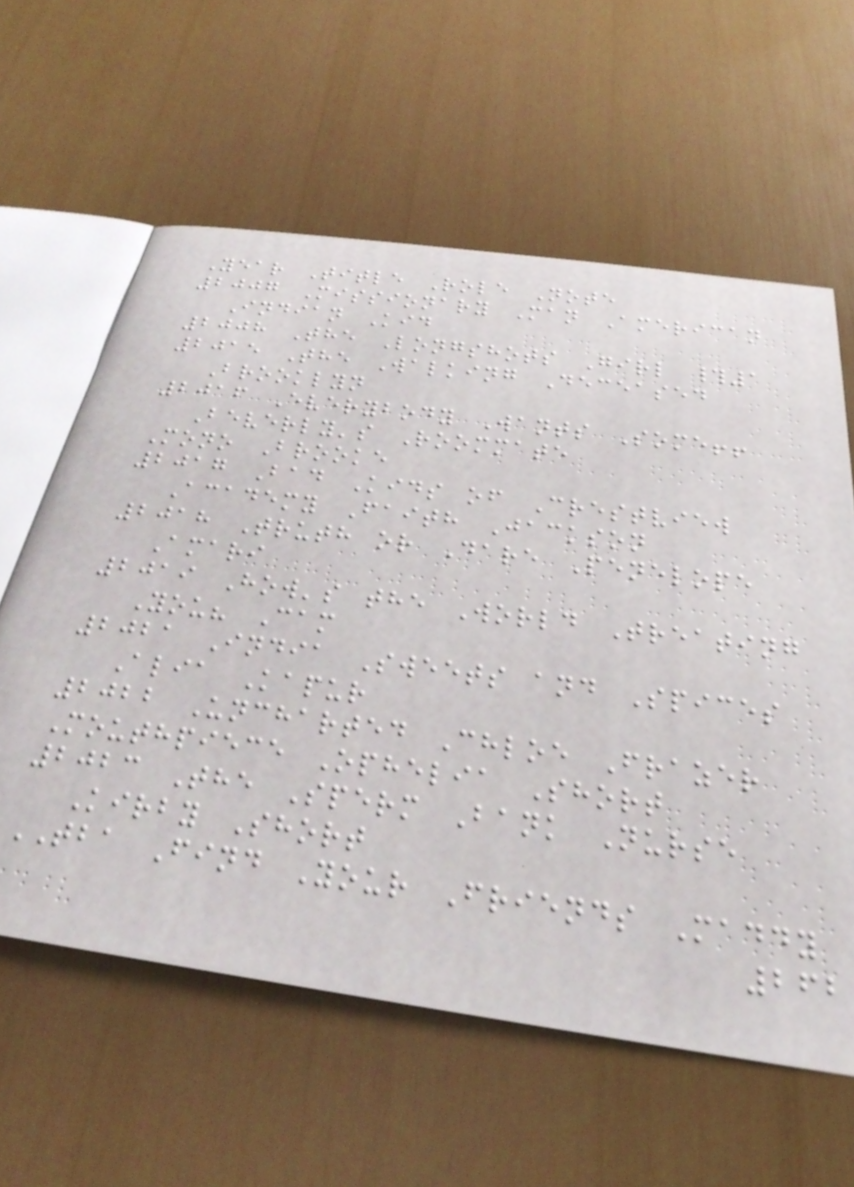Year Title Role Note
2007 Missionary Man American
Indian Kid
2008 The Longshots Girl #1
2015 The Walking Deceased
Brooklyn
2016 Everybody Wants Some!!
Beverly's Roommate
Mono Brooke
2017 Bad Kids of Crestview
Academy Faith Jackson
2018 Truth or Dare Penelope
Amari
2019 How's the World Treating
You? Cam
2021 India Sweets and Spices
Alia Kapur
2022 Uncharted Chloe Frazer
Mouthpiece Ophelia Short
2023 The Sperm Bank Nurse
Kirby Short
TBA Find Your Friends Maddy
262
